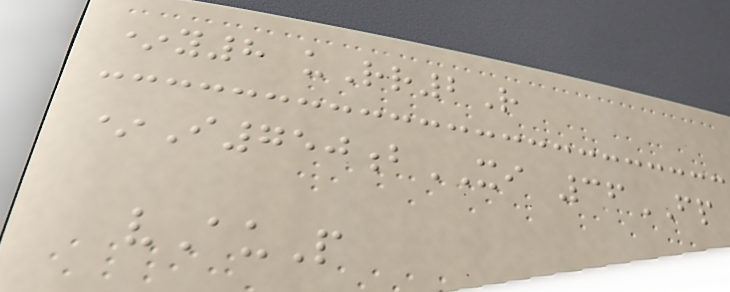*y8 uRr2R
*I750bXI 36FP
vAuP
